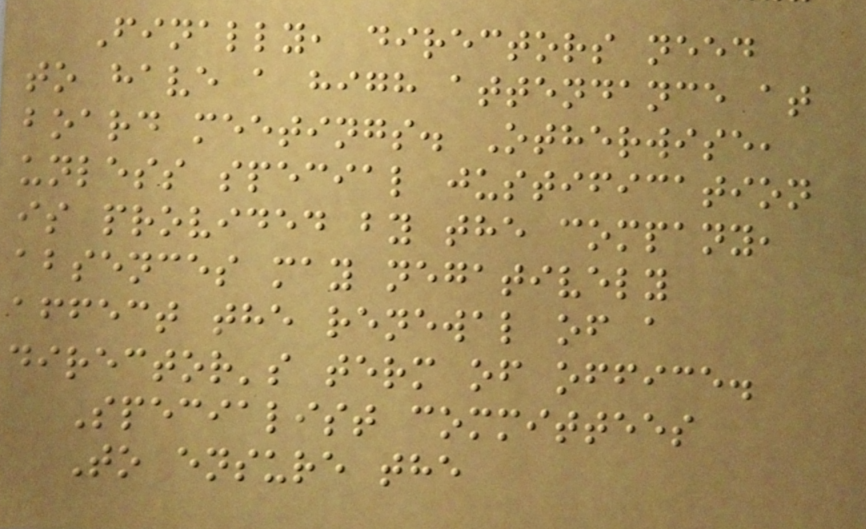Finally, directors need
to have a high attendance at
board meetings. Otherwise,
unless special justification
is provided by the company,
absences may negatively
affect the renewal of a
director's term of office.
Specialist committees
To ensure the
